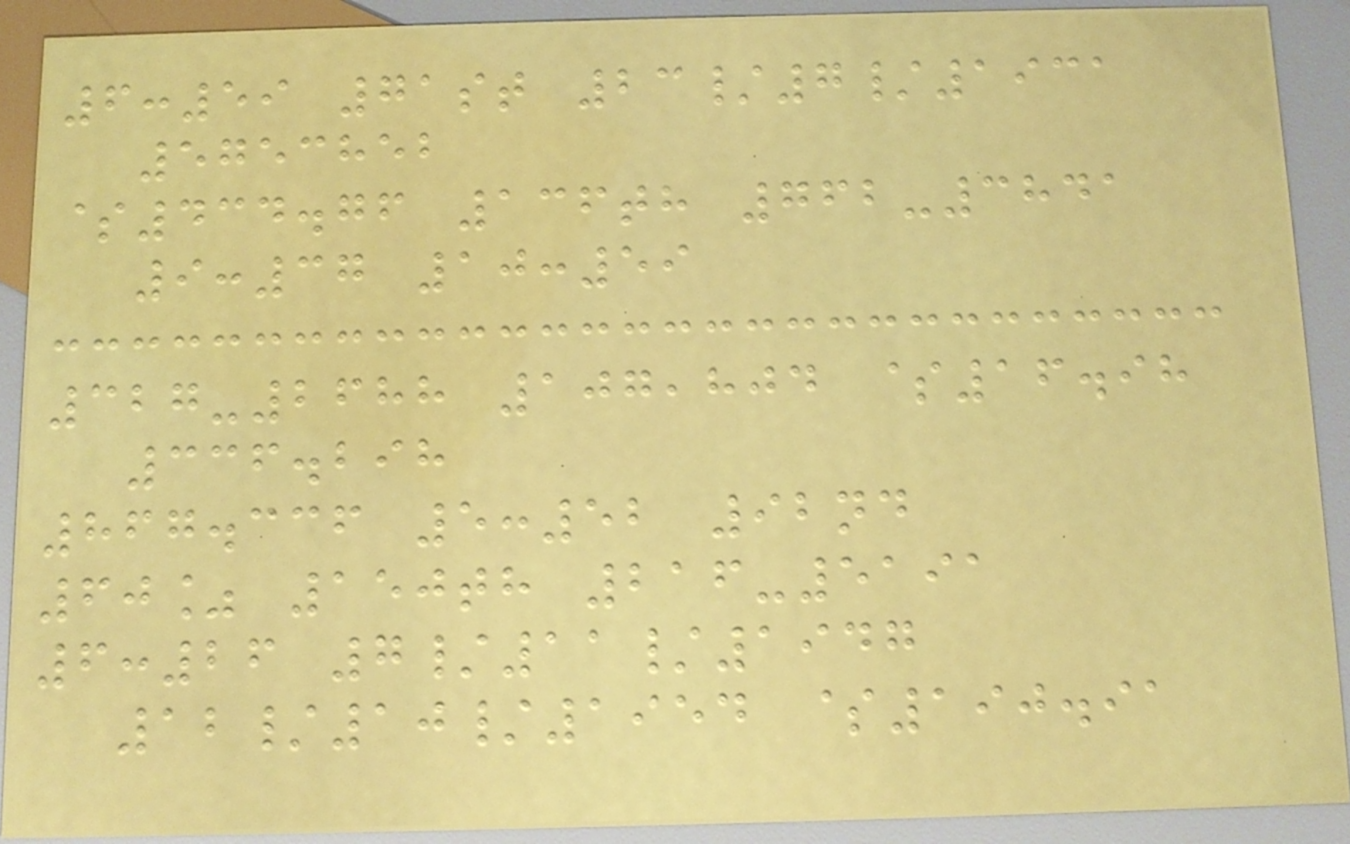6:59 71st 23/7/1931
5753852
$434.76 136th 762-3841
9:37 10:59
327-2688 107,804 $16.98
336.298
867.336 5:52 92nd
60% 150th 216-5191
6:26 7/11/1947
12/10/1954 $190.91
